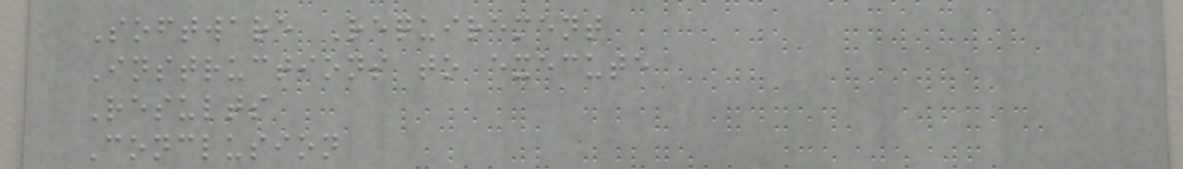Software Requirement
Instructions to execute
Results
Conclusion
